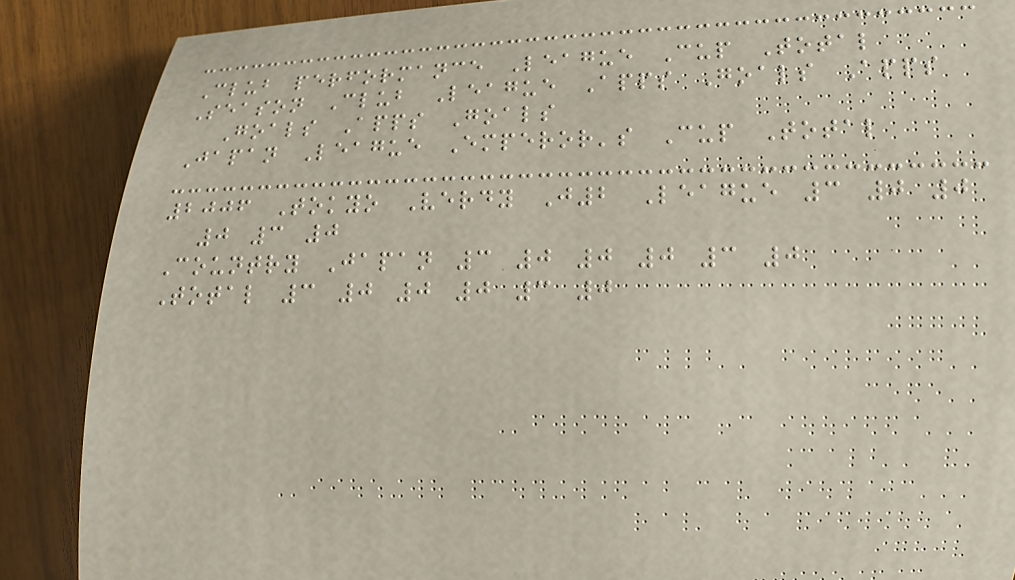Club performance League Cup Total
Season Club League Apps Goals Apps
Goals Apps Goals
Japan League Emperor's Cup Total
2006 Tokyo Verdy J2 League 3 0 0
0 3 0
Country Japan 3 0 0 0 3 0
Total 3 0 0 0 3 0
